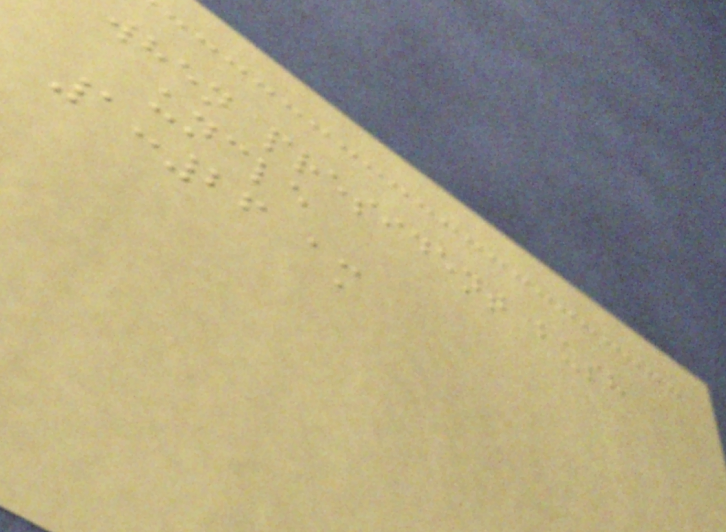when president bush
uncle
1:26 am
